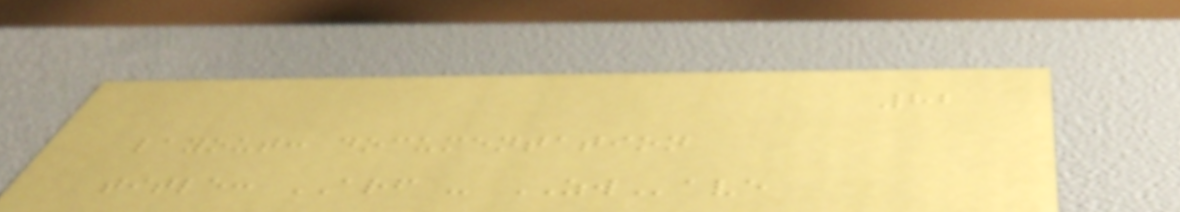82
layout: documentation
title: ARF - ZWave
